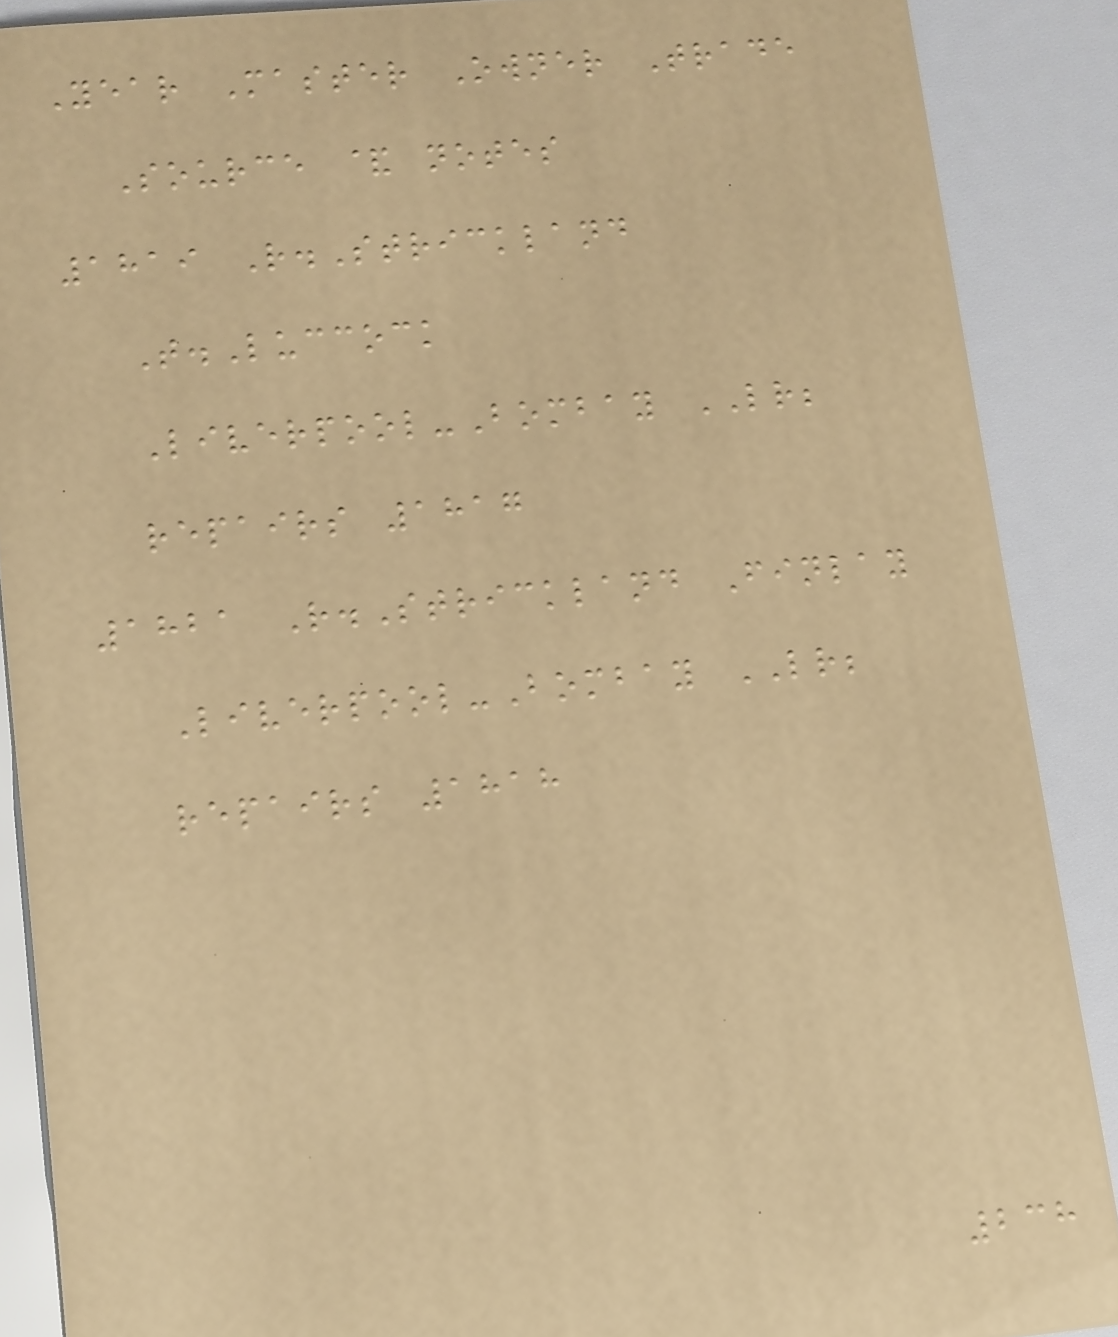Year Master Owner Trade
Source & notes
1819 R.Strickland
T.Luccock
Liverpool-Bombay LR;
repairs 1817
1821 R.Strickland Finlay
Liverpool-Bombay LR;
repairs 1818
238
